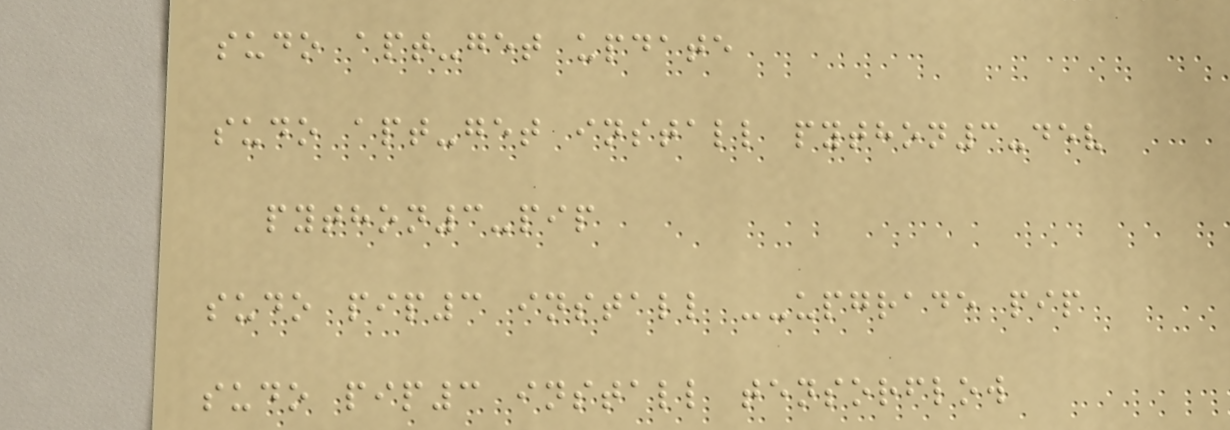sudo apt-get update
sudo apt-get install python3-dev
python3-pip
sudo pip3 install --upgrade pip
sudo pip3 install tensorflow
